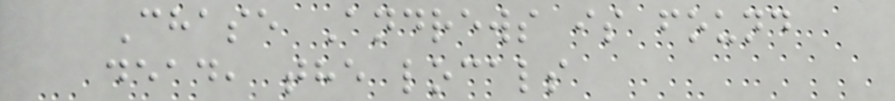Chase Andrews is found
dead, the locals
